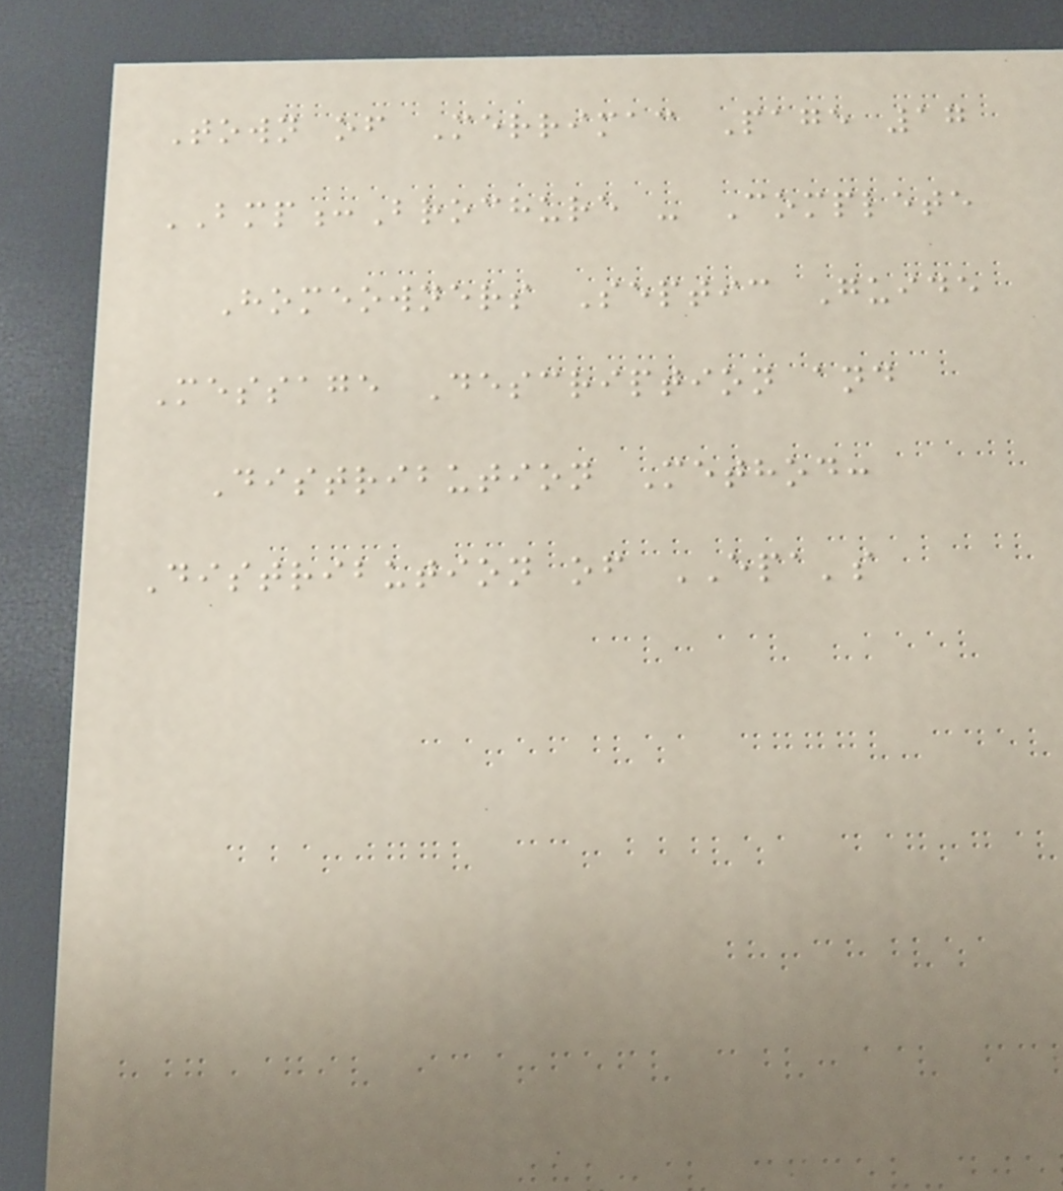Town of Merrimac Page 17
BMP:Brochure - Complete
Homeowners Septic Guide
Message Description and
Distribution Method:
Distribution of EPA's
